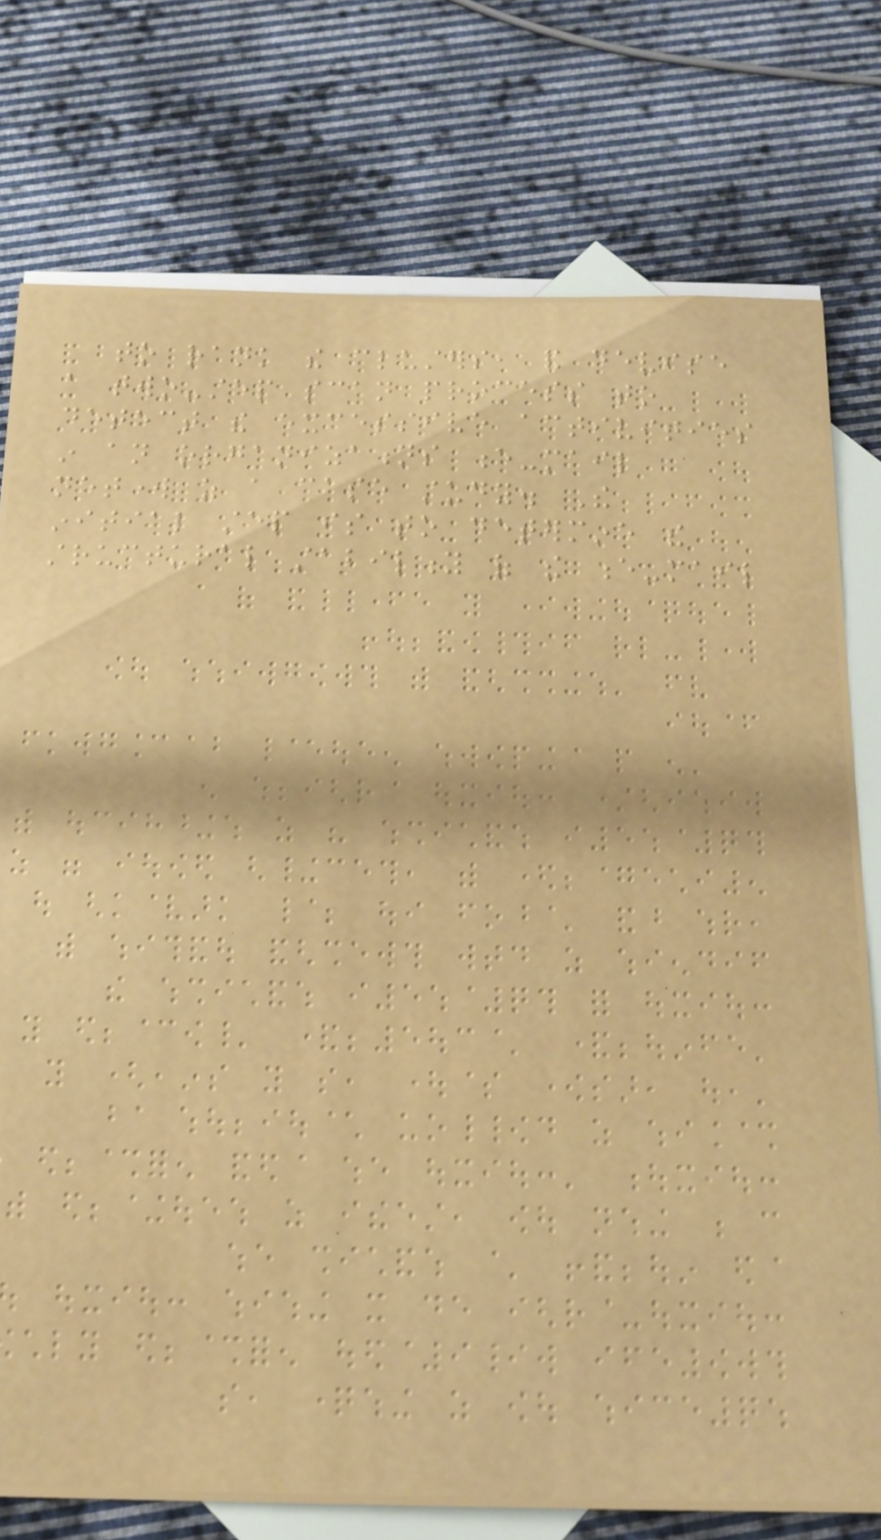to rank the clusters, and devise
a two-step scan process to
detect the excessive activities
in an organizations e-mail
network as a case study. The
initial step is to determine the
structural stability of the e-mail
